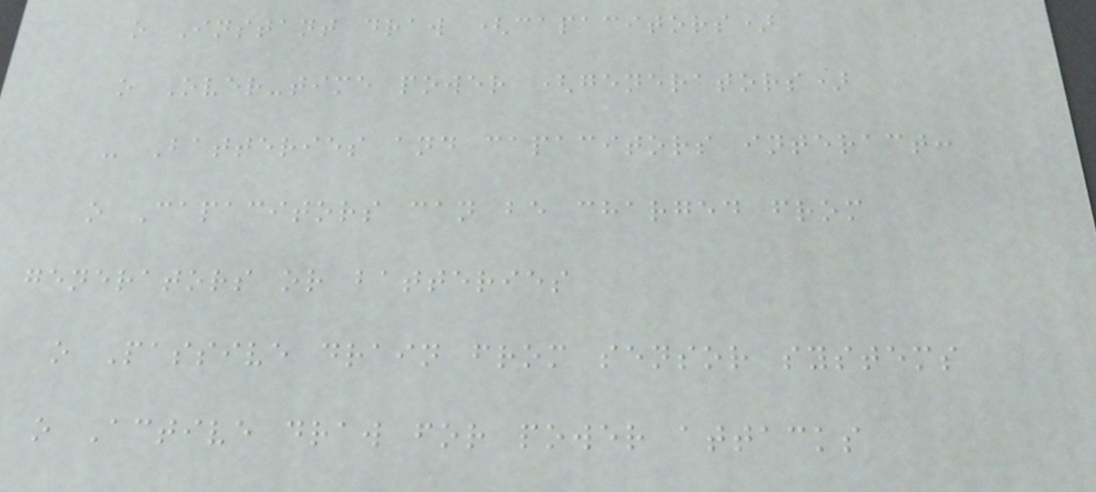o Instant draw (capacitors)
o Over-time power (generators)
- Batteries and capacitors interact:
o Capacitors can be charged from
generators or batteries
o Passive drain from sensor systems
o Active draw for power attacks
